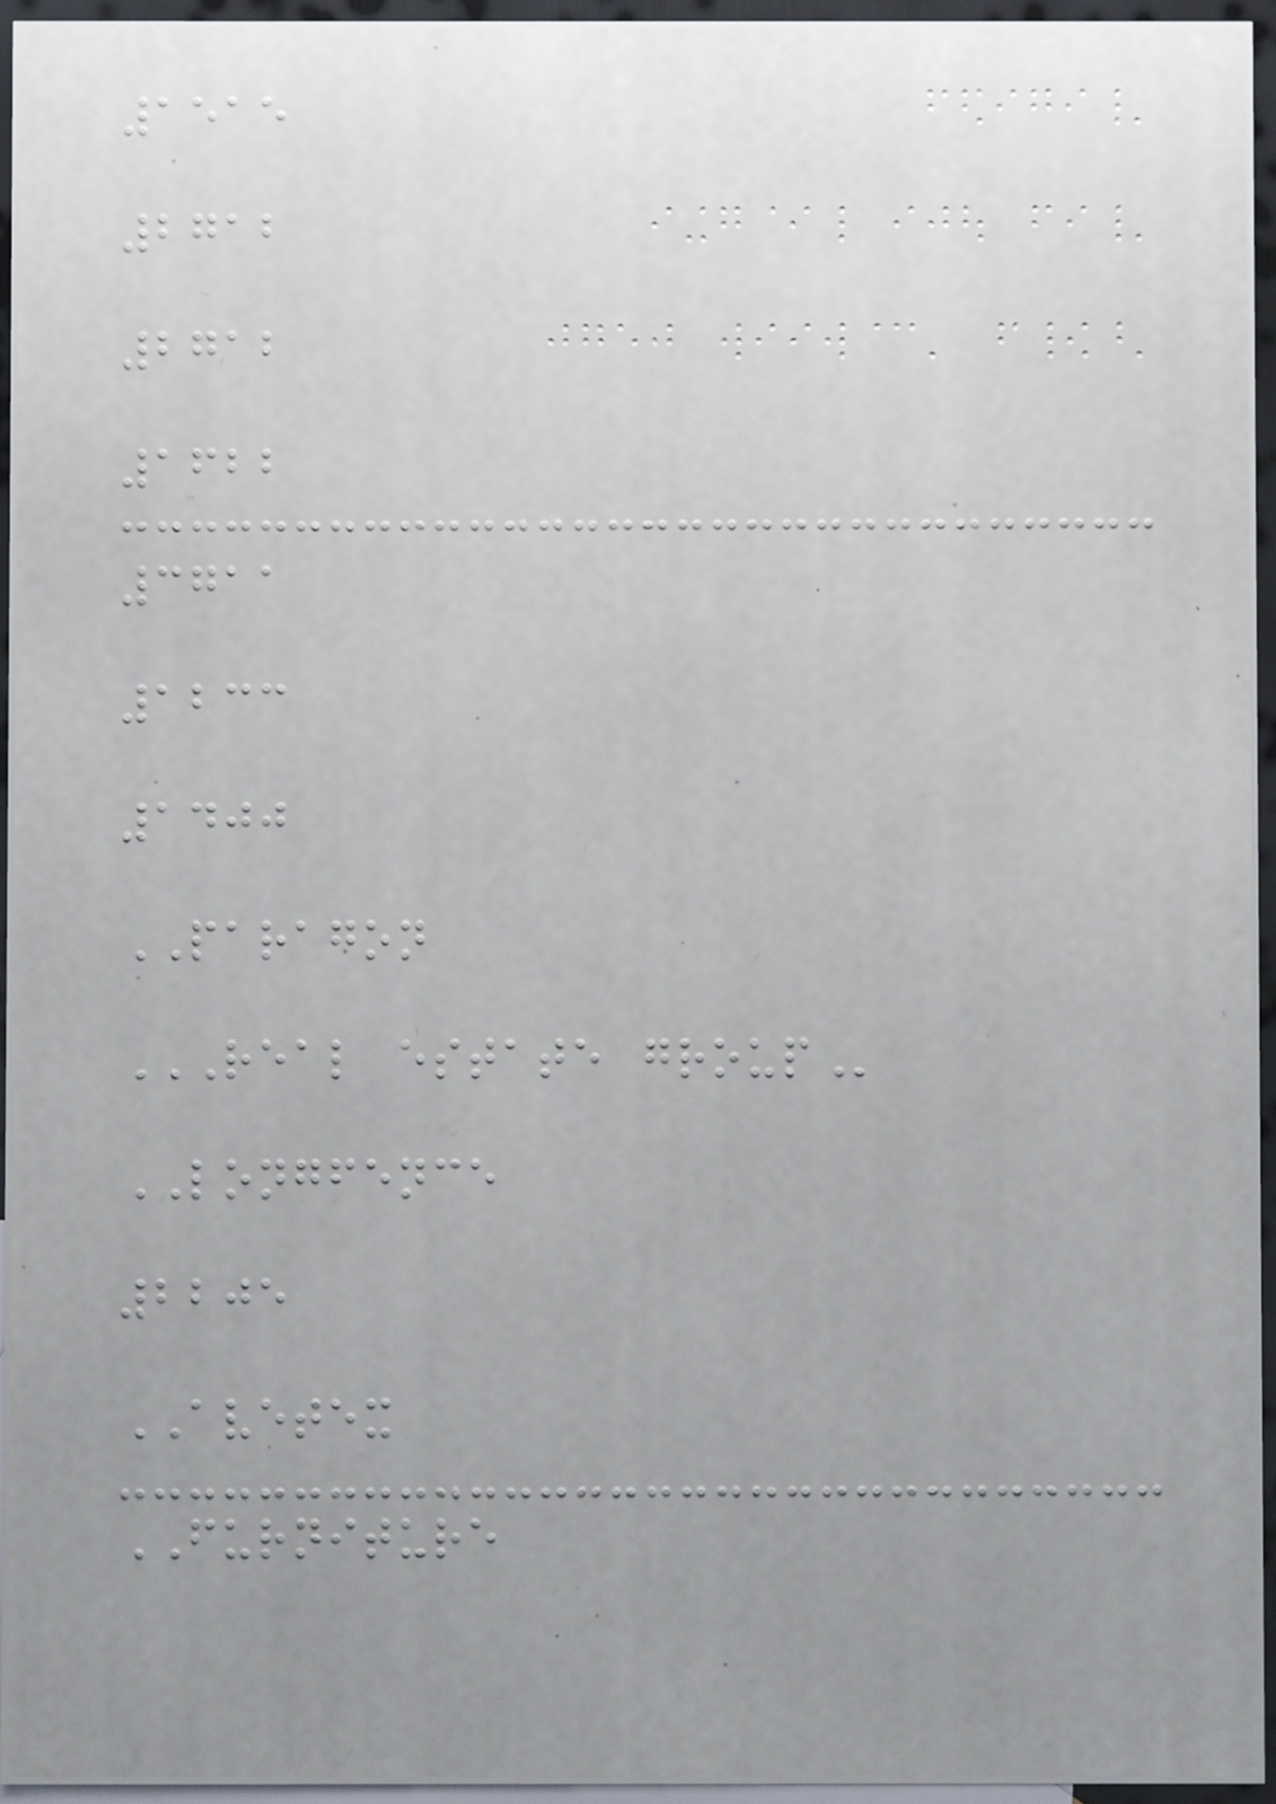1515
2712
2712
1622
3711
1233
1400
PARAGON
REAL ESTATE GROUP
LONGFENCE
2205
AVETEX
FURNITURE
